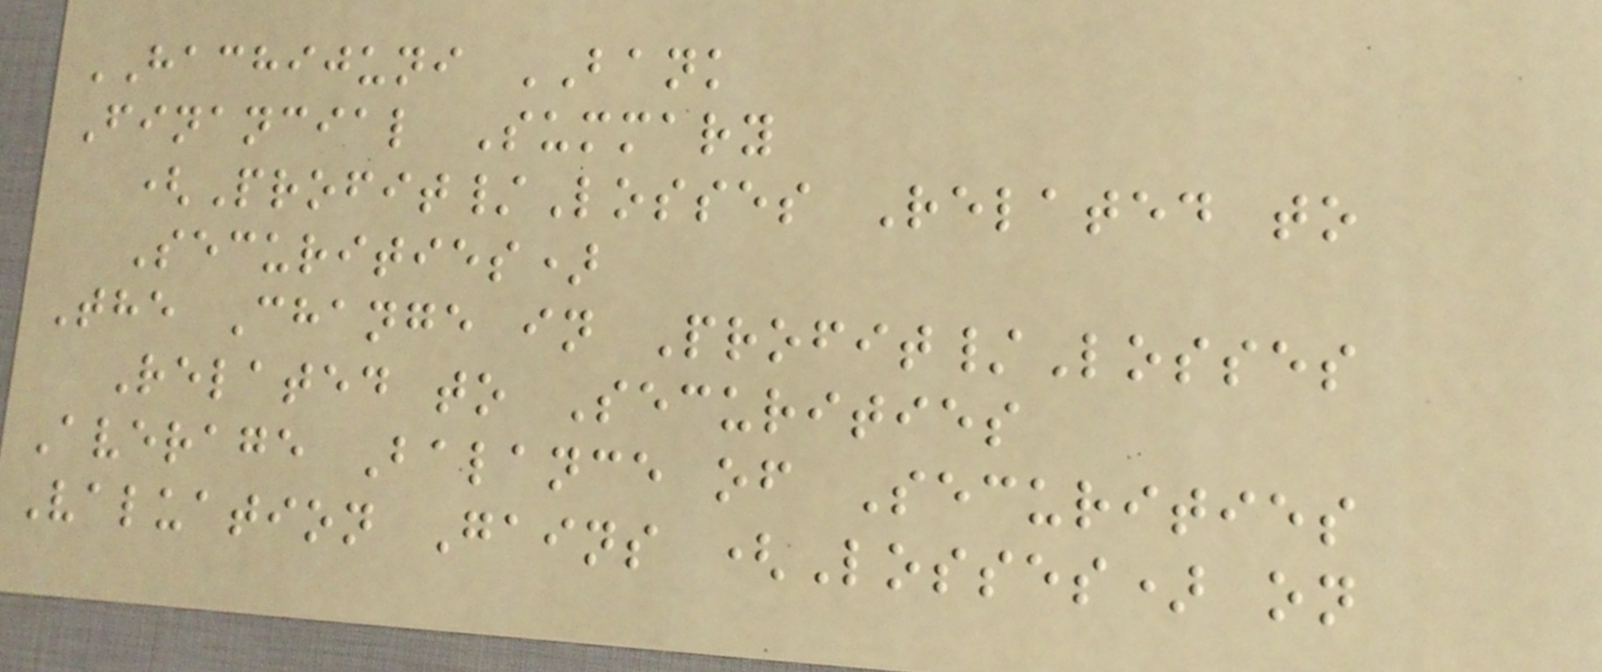HACHIJUNI BANK
Financial Summary
(Profit/Losses Related to
Securities)
The Change in Profit/Losses
Related to Securities
Average Balance of Securities
Valuation Gains (Losses) on
